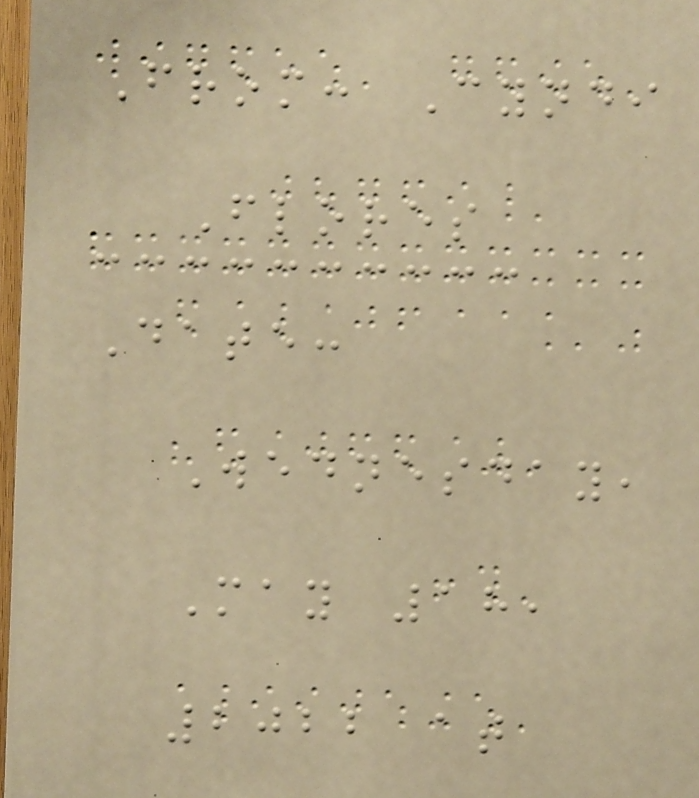From: Cyndi
Flores
Date:
Wednesday,
May 18,
2022 at
